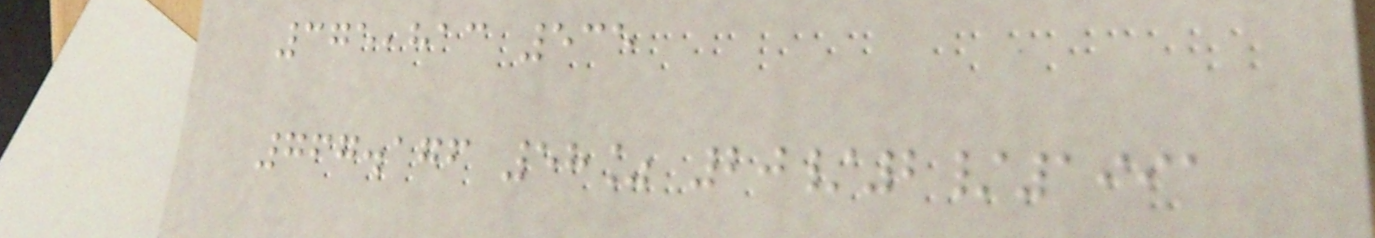375,813 535
767.176 58% 20/2/1991
